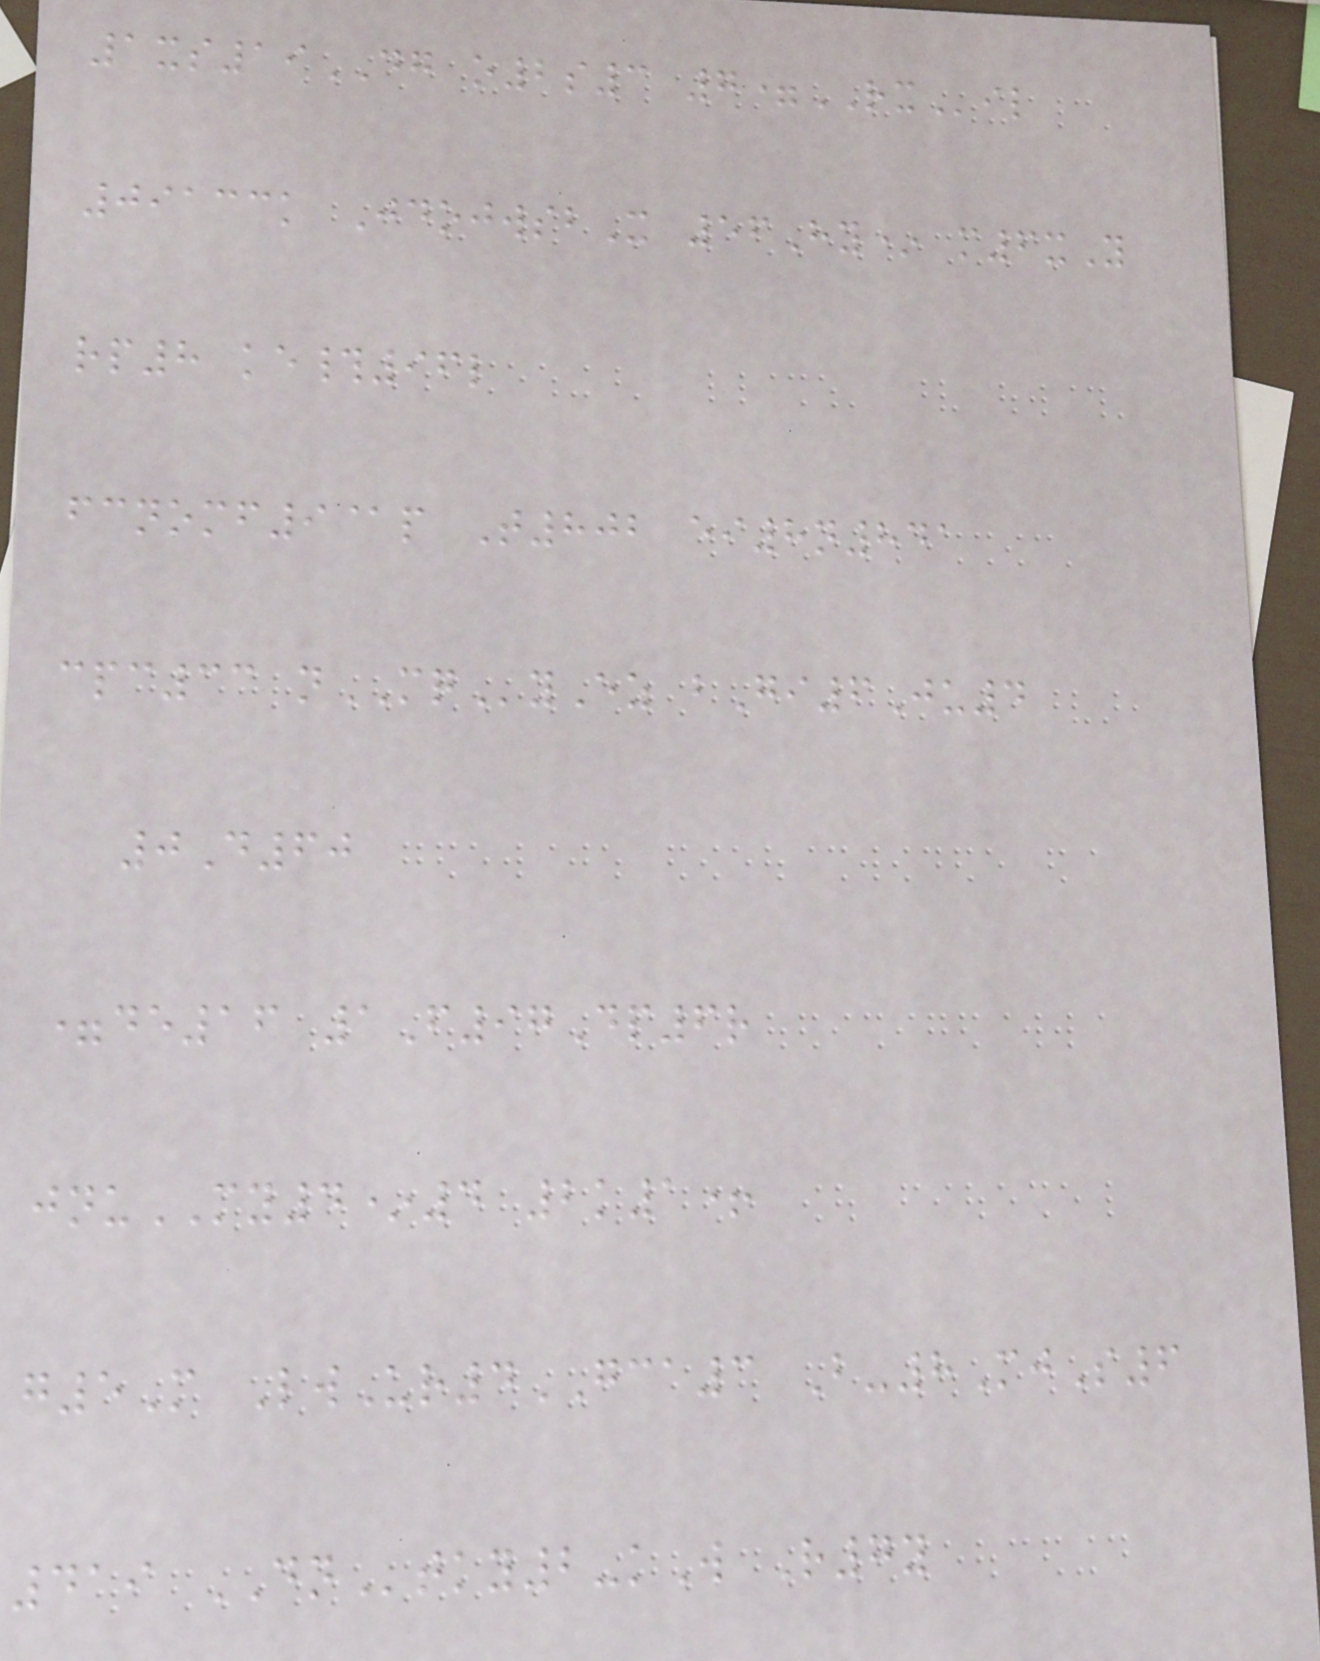1xs19DG o2s3 7=RXil
09133k JdojwsbX 56Hy* m6xY
rp8 ke#96l
fcnomf9@p T802 ei8n841
cpc33 nMQyEz bGi6Ju4
0D60
=de16 1F97Dp6r
jnuMY4*4 2k1+
g5M LwUr4GCA3 B-8MjS6
419 DNtky2-kW R7y
